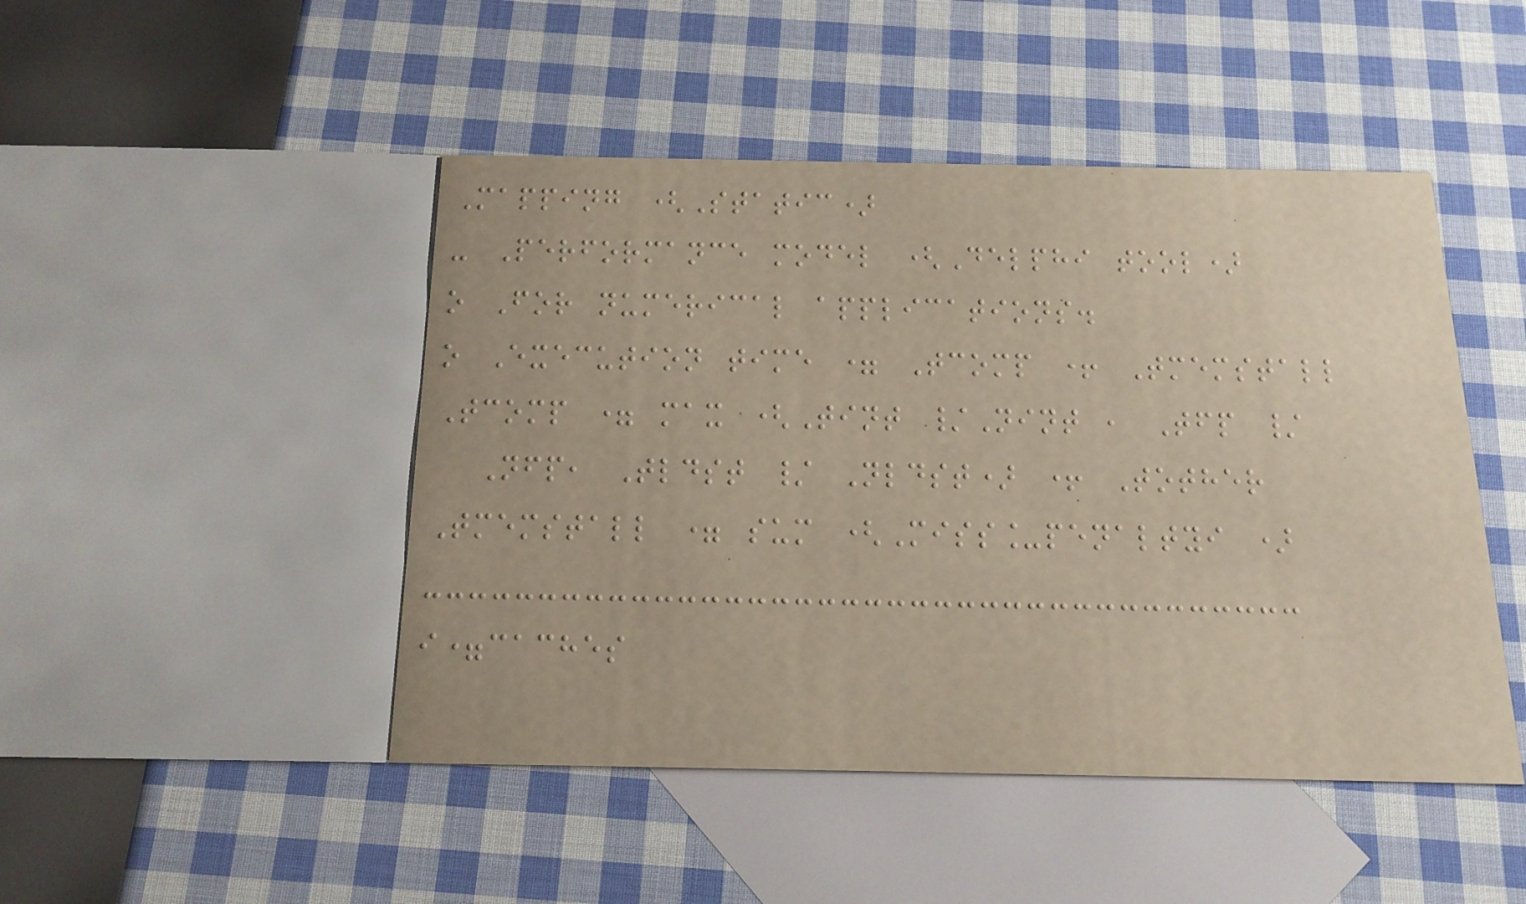Mapping (Static)
- Performance model (Delphi tool)
o For numerical applications.
o Execution time = Tcomp + Tmemstall
Tcomp = max (Tint /Nint , Tfp /
Nfp, Tldst / Nldst) + Tother
Tmemstall = sum (Miss_penaltyi )
i=caches
